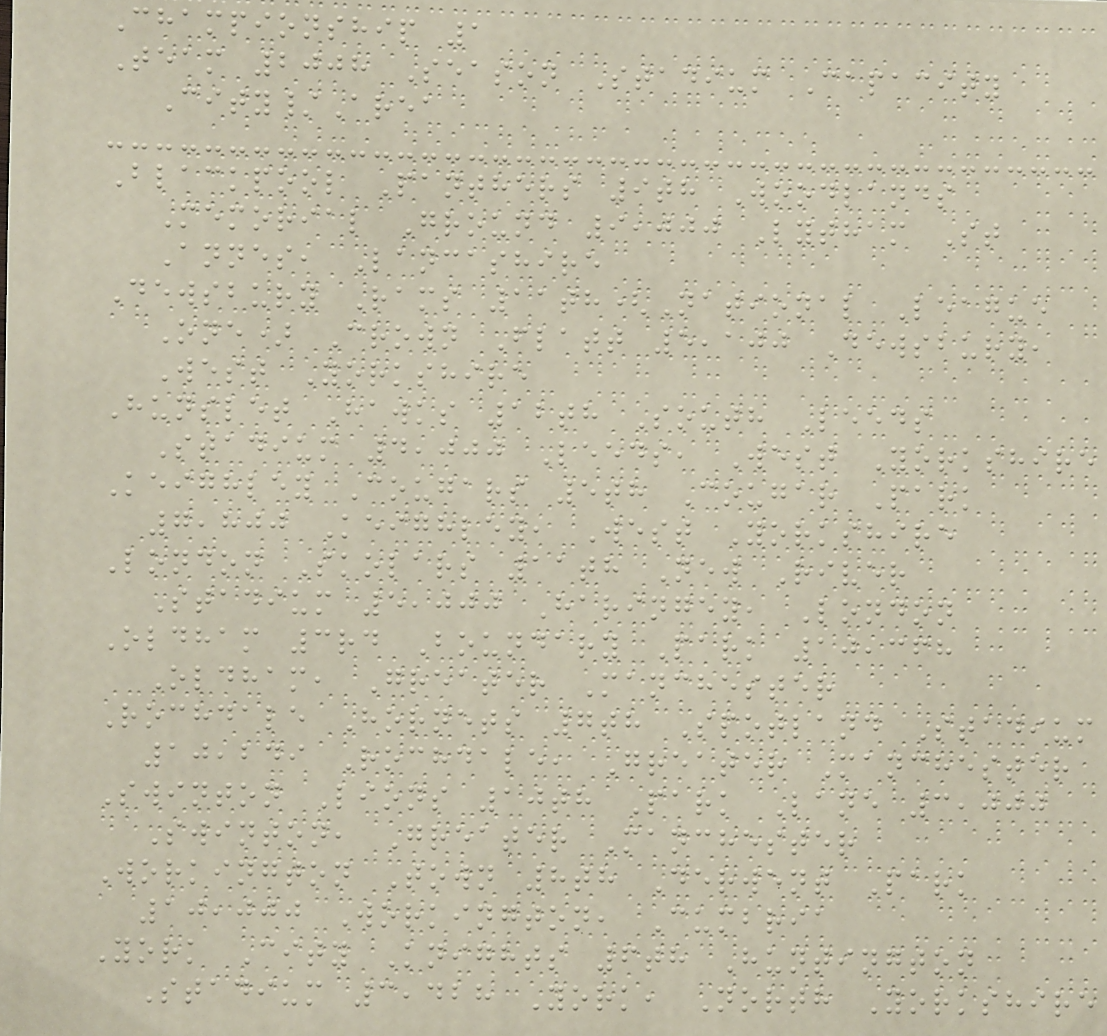Championship 1
Team 2008 Season Stadium Capacity
City/Area
Blackpool Panthers 9th Woodlands
Memorial Ground 9,000 Lytham St
Annes, Lancashire
Dewsbury Rams 11th(National League
One) Crown Flatt 5,100 Dewsbury,
West Yorkshire
Hunslet Hawks 12th South Leeds
Stadium 4,000 Leeds, West Yorkshire
Keighley Cougars 5th Cougar Park
7,800 Keighley, West Yorkshire
London Skolars 11th New River
Stadium 5,000 Haringey, London
Oldham 3rd Boundary Park 10,368
Oldham, Greater Manchester
Rochdale Hornets 7th Spotland Stadium
10,249 Rochdale, Greater Manchester
Swinton Lions 10th Park Lane 3,000
Swinton, Greater Manchester
Workington Town 8th Derwent Park
10,000 Workington, Cumbria
York City Knights 6th Huntington
Stadium 3,428 York, North Yorkshire
